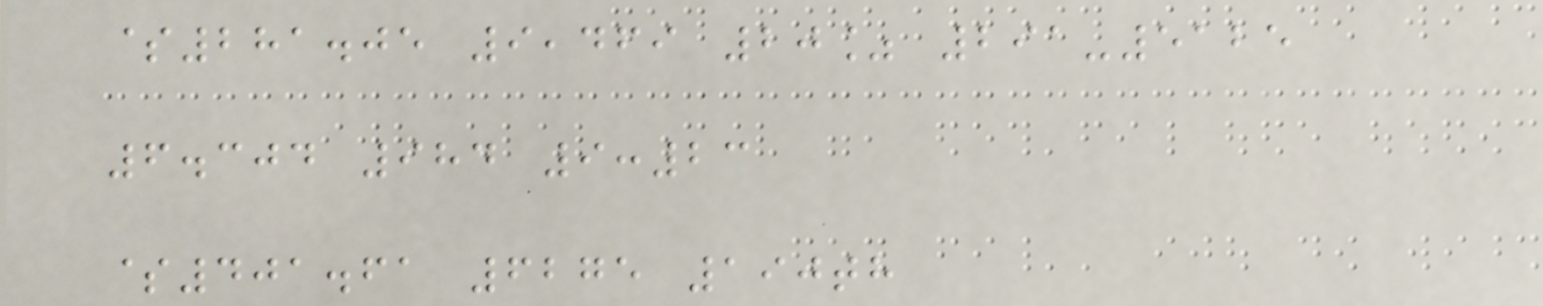$281.05 9,469 20% 291-5125
6.304 984 9:23
$401.61 6275 190th
